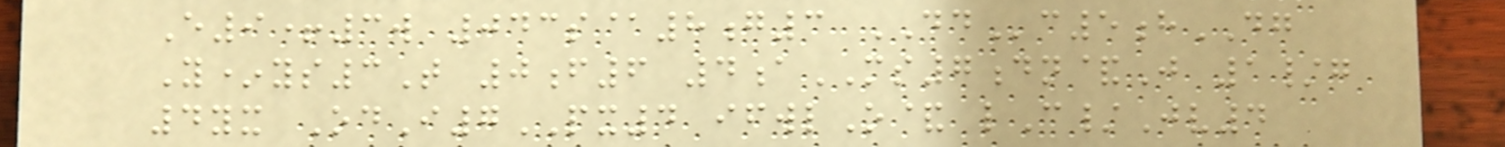E9+3w 043s@8g3 DDc5hDG
Y*ys3T 0f6 4aMS7dn&J 1/g
4yx OdI7PX4 ifwlO& lC/Jv4
